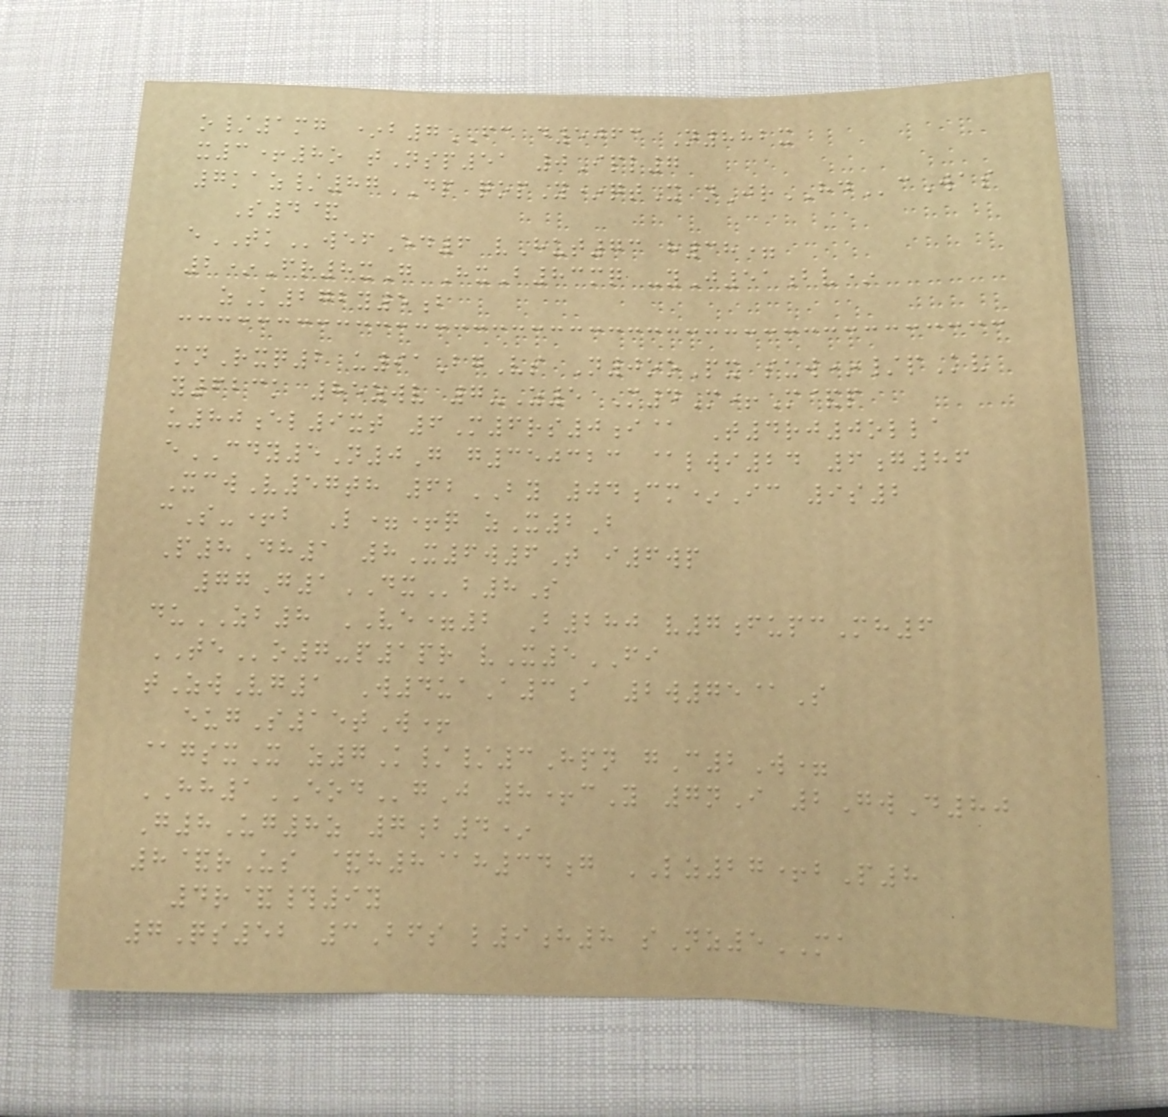o/1mg *b7FC d5063 N882x
x3+8o tNsp51 0Ipl7
7kaz/87DP qopY*qtX nJrHDcWas
S4&
eTKwefEd6 vHut73 h38=
2*Fr8xG HxB83mq -yJ51bv*
zK272y5b
mnRxq2 u91BgVs N0ooPx suw*/pKv
y623k 85zwv 7-Z5 M4M+M&p
u80el9xt 6M6rs0i@ T4rj0olla
eCDY5N0G g350323 @lwi24 6g86
XcwV57th 62BY 04cm*Ic 9s2
cS-+b L=+q zX2B
P8Dh1 8X6w6T i6wp
77G1DXb8S
duZB8 VE=2 B280 v7fupcMh6
TEo7-p1pr vX5FI
tZwVg1 W4uaA3a 2w75@S
eugS15tW+
@gsxX z7K//3Hpn gC2W=
HH1EODgJ 8+cY 7nI 2GwD80
G8Ug8z 7b4*
8&rUs &h8@h34g LZ27+bP8
4r&#9y
7Qs52 3Bfs l9h8 sNz5MA
